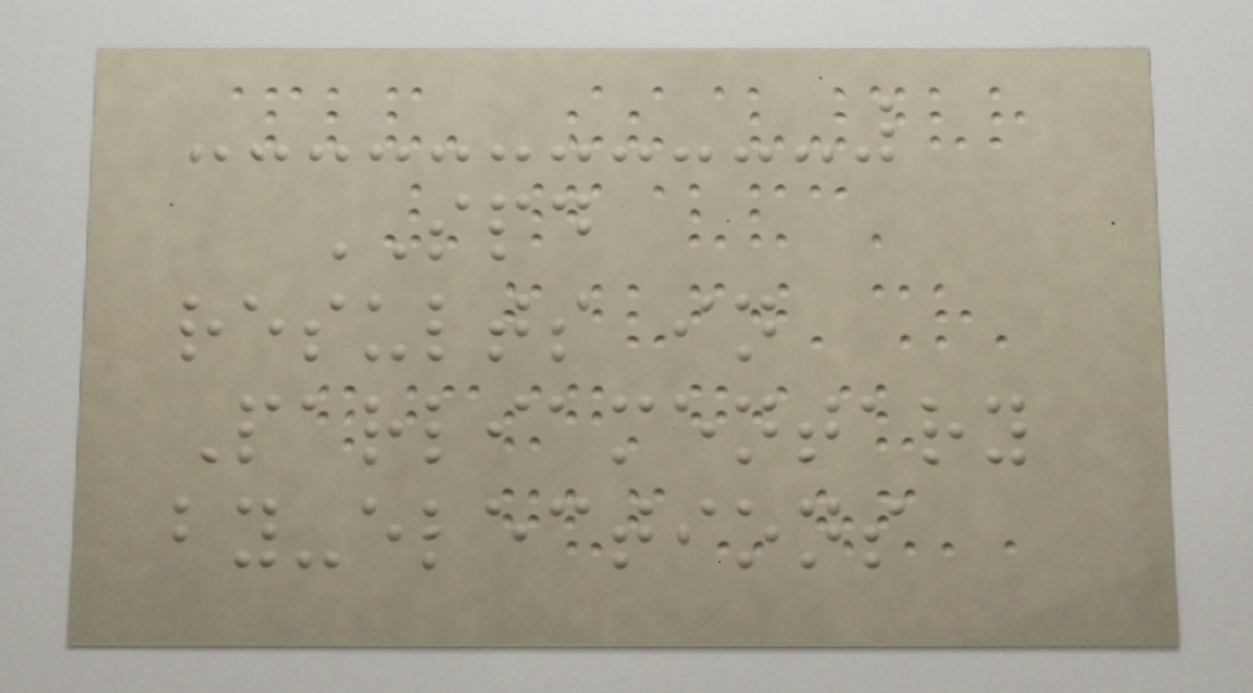SPD
results in
Parliamentary
by-elections
